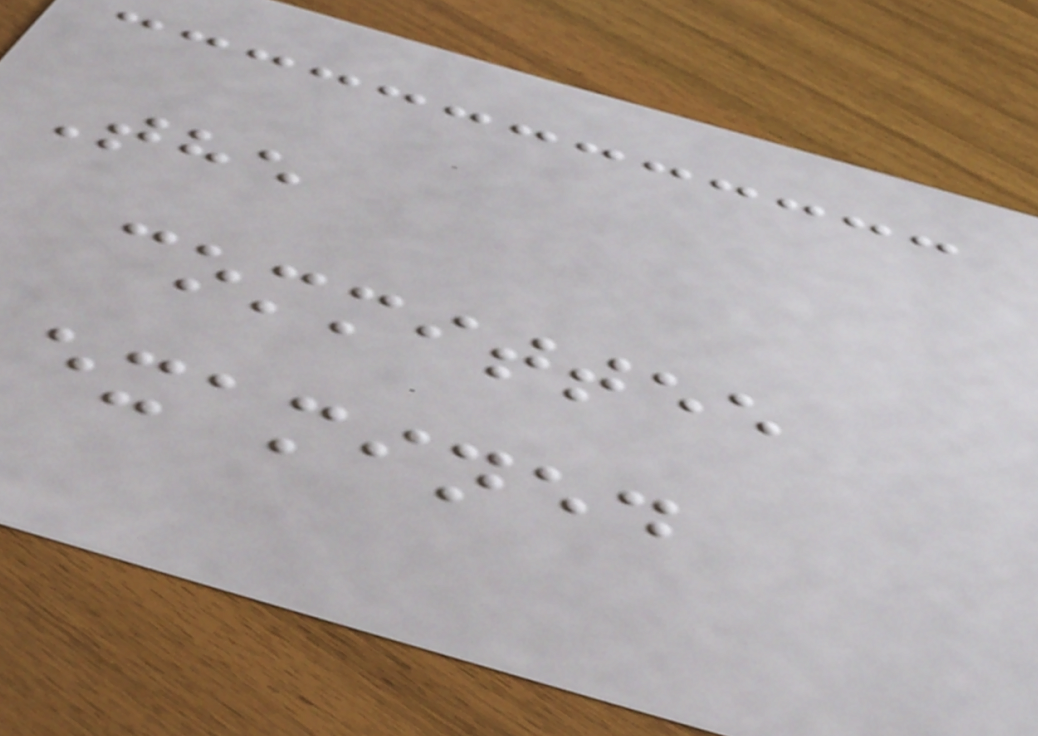The
committee
examined
